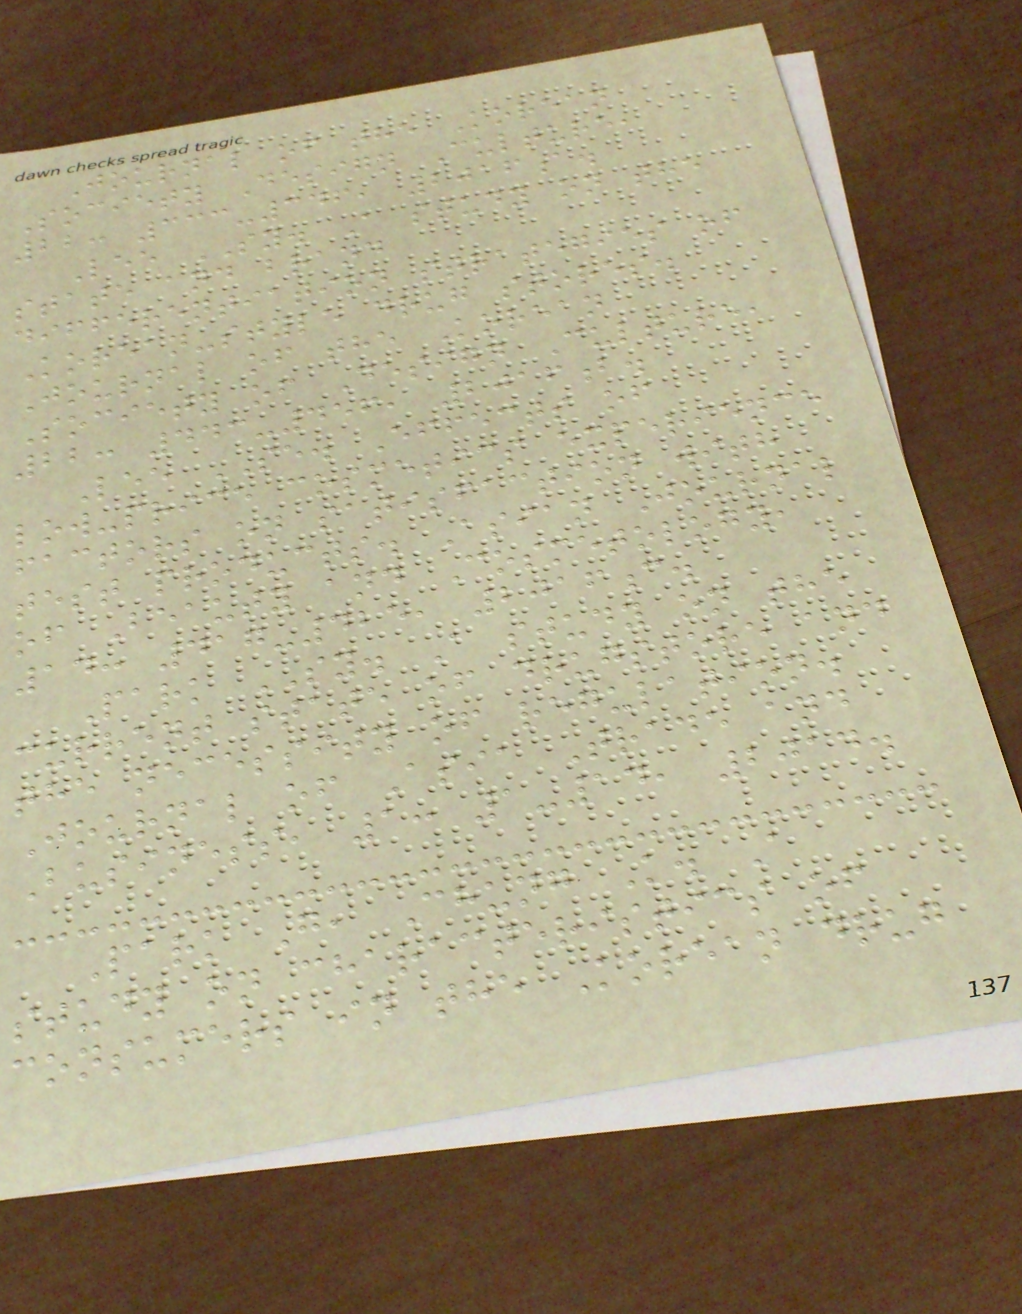Journal of the Korean
Society Design Culture,
22: 333-346, 2016a.
Lee SY. A study on the
state and brand
differentiation strategies of
Korean-style drug stores.
Journal of the Korean
Society of Design Culture,
22: 443-456, 2016b.
Lee SE. Effects of
low-price cosmetics experience
factors on satisfaction with
test products. Asian Journal
of Beauty and Cosmetology,
14: 417-425, 2016c.
Park SY. A study on the
current state of drugstore and
the necessity of regulation.
Journal of Asia Trade and
Business, 1: 1-14, 2014.
Park G, Chung K. A
study on characteristics of
consumers in the Korean drug
